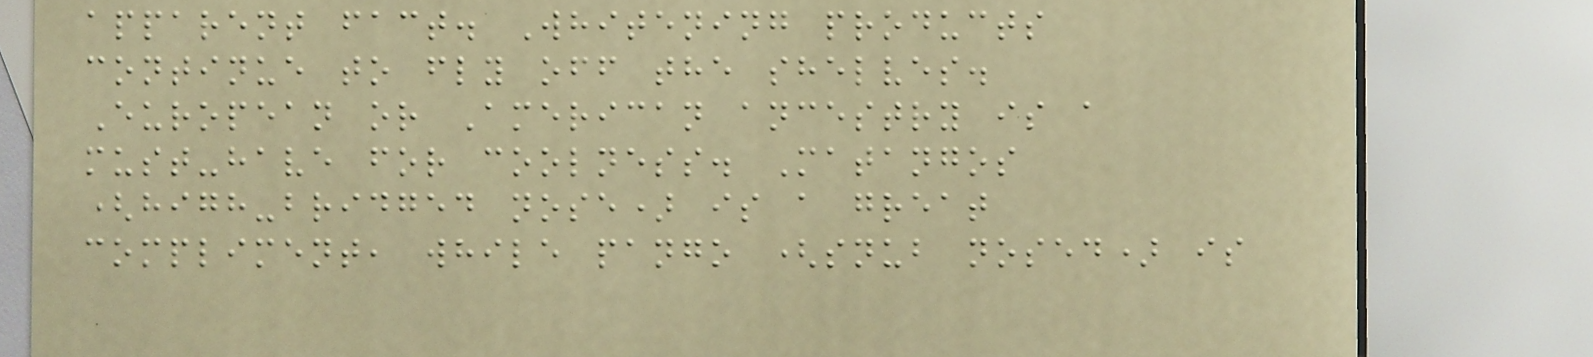apparent fact. Whitening products
continue to fly off the shelves.
European or American ancestry is a
must-have for coolness. Matangos
(high-bridged nose) is a great
compliment, while pango (snub nosed) is
